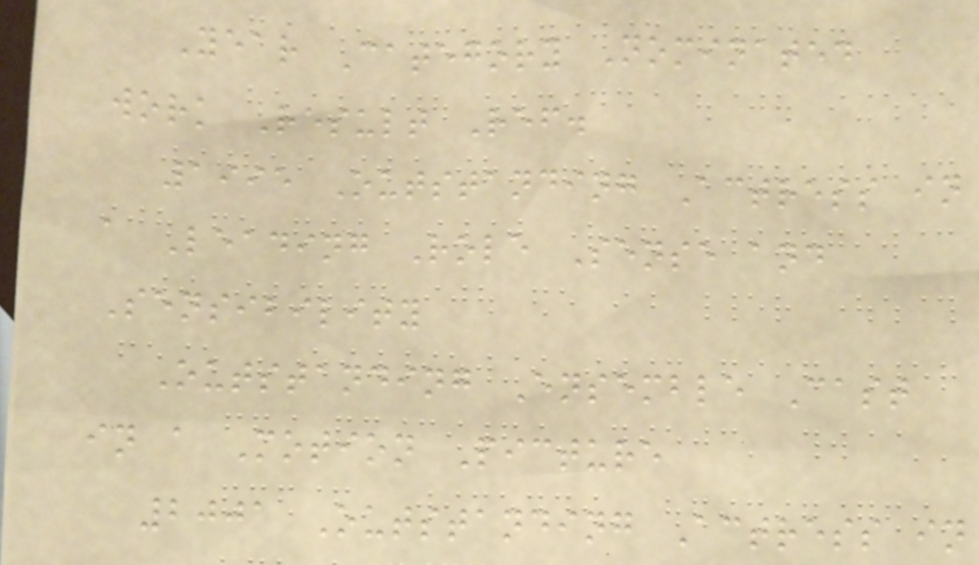Year Category Nominated
work Result Ref.
1995 Outstanding Actress in
a Leading Role Sense and
Sensibility
Outstanding Ensemble Cast
in a Motion Picture
2001 Outstanding Actress in
